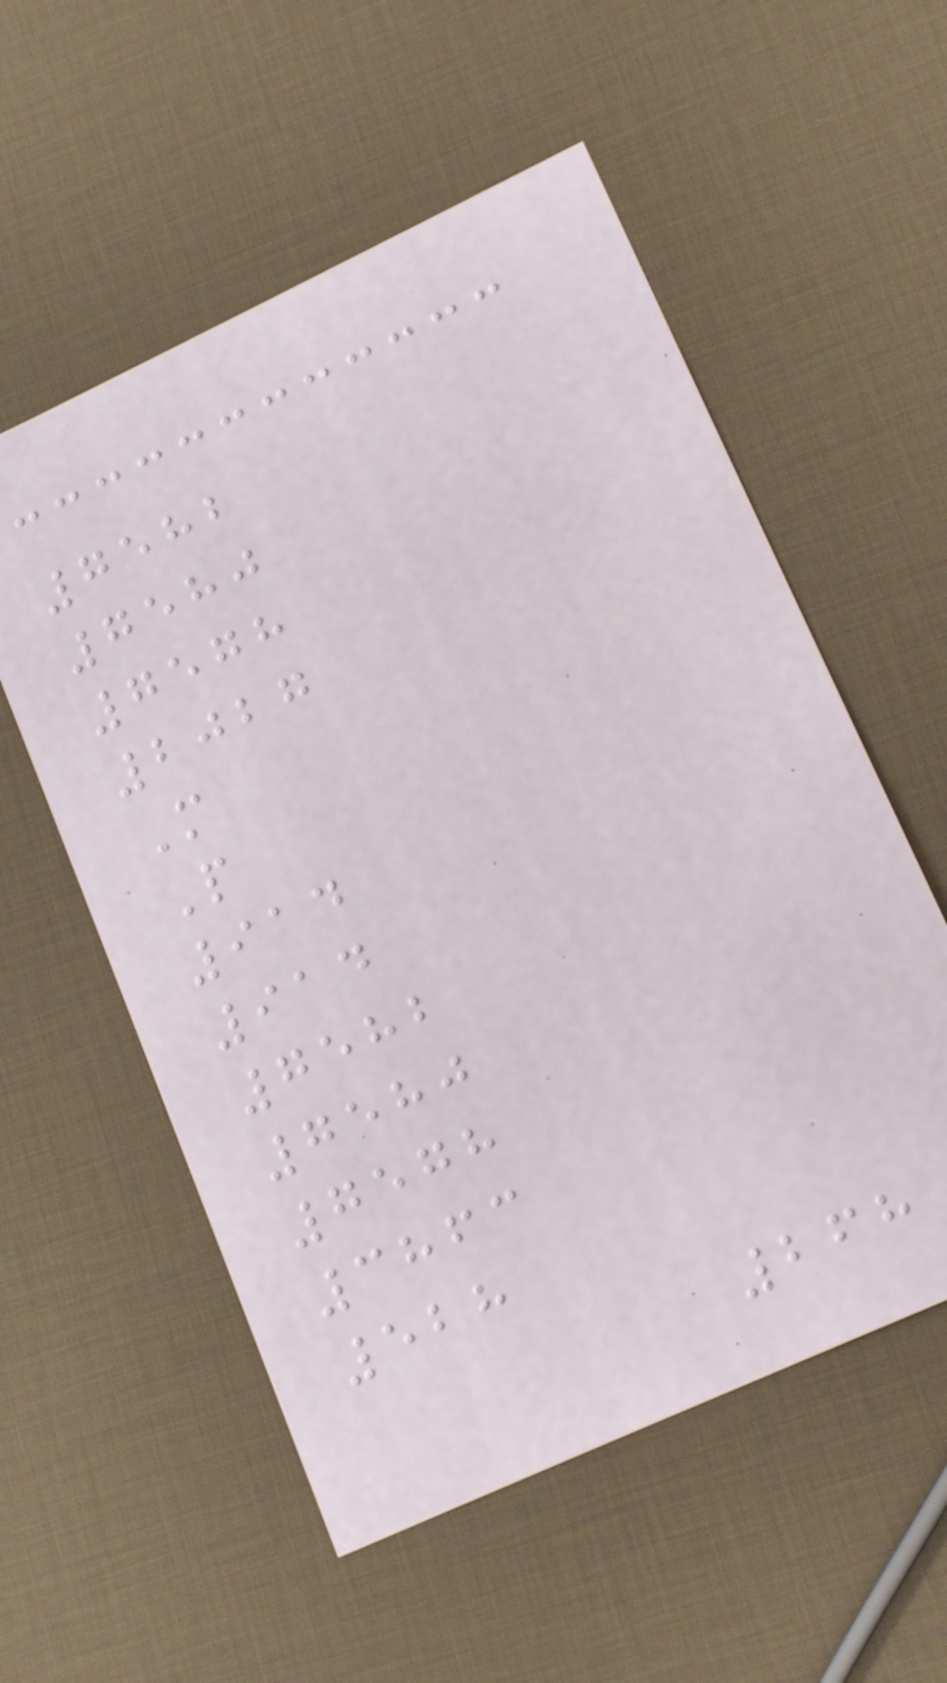7582
7580
7578
2027
M
P
914
914
7582
7580
7578
3863
528
268
